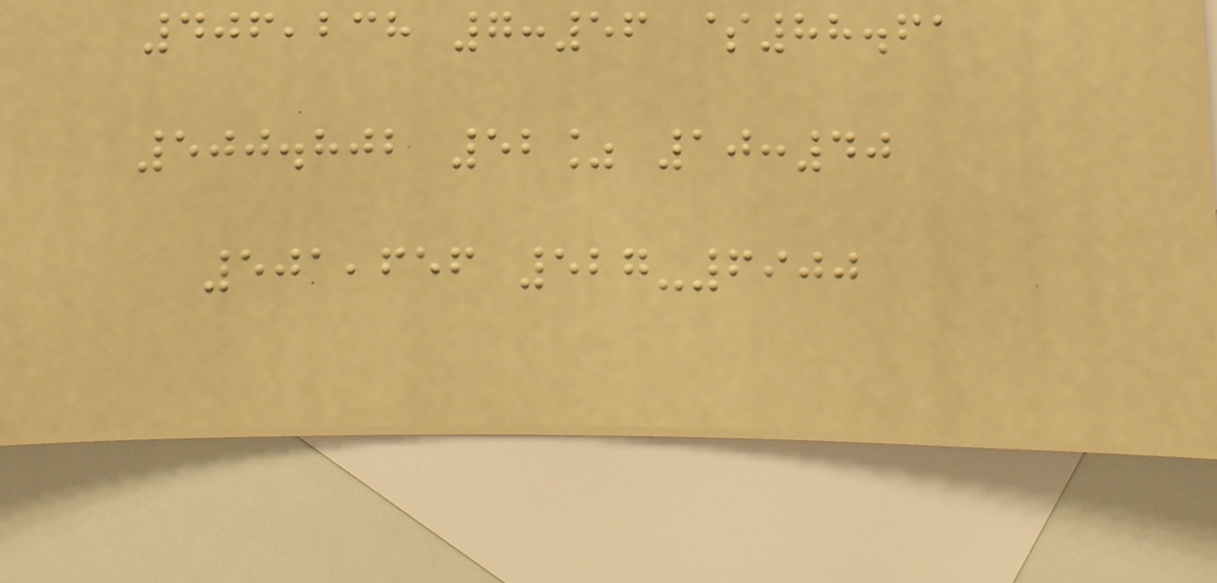406,238 7:56 $88.61
500.802 52% 10:40
501,656 527-6900
